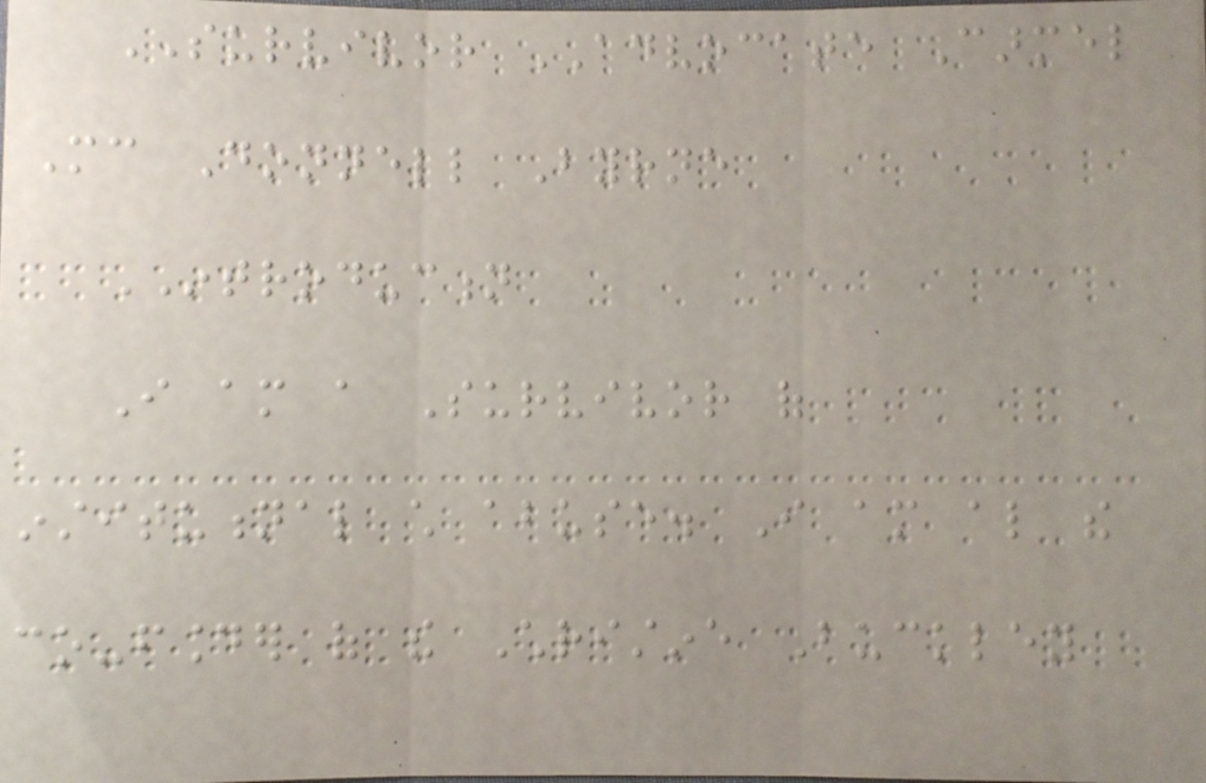SURVIVOR ADVOCATE Carmel
Mc Donnell Byrne
INTRODUCTION
I am a Survivor of
institutional child abuse. I am also the
co-founder of the Christine Buckley
